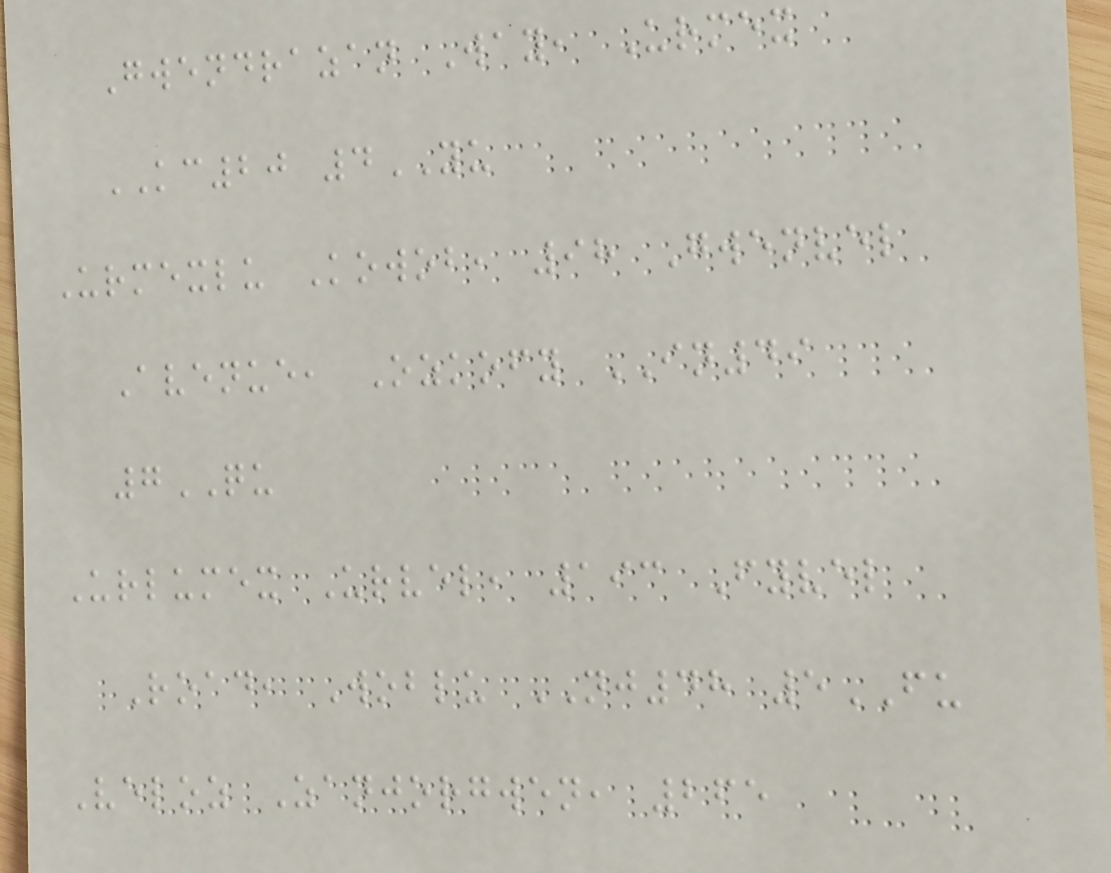Gwendrazan Way, Urmex
KC20 4YU
Urmexlu Kowob, 98 Gwenvel
Avenue, Ozkofy IN49
7QU
Urlumex Urvel, 193 Fyvel
Road, Woblu NJ48 5FU
Veloz Zanjorgwen, 265
